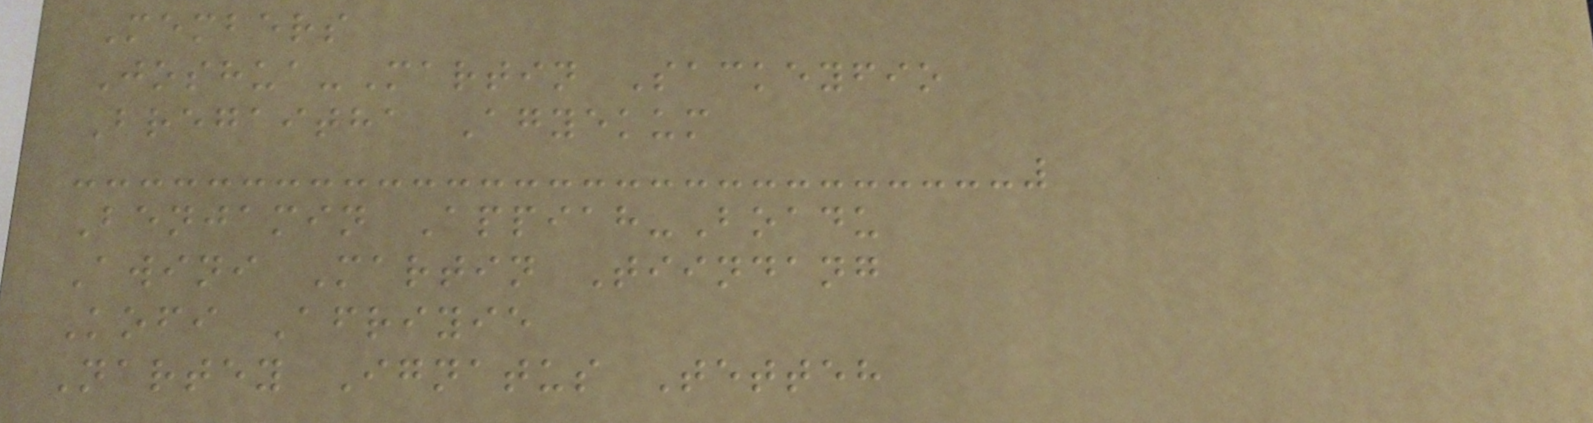Members
Joshua-Martin Sackeyfio
Bregaitha Agyekum
Benjamin Appiah-Boadu
Awini Martin Tiindang
Kofi Afriyie
Nartey Ignatus Tetteh
